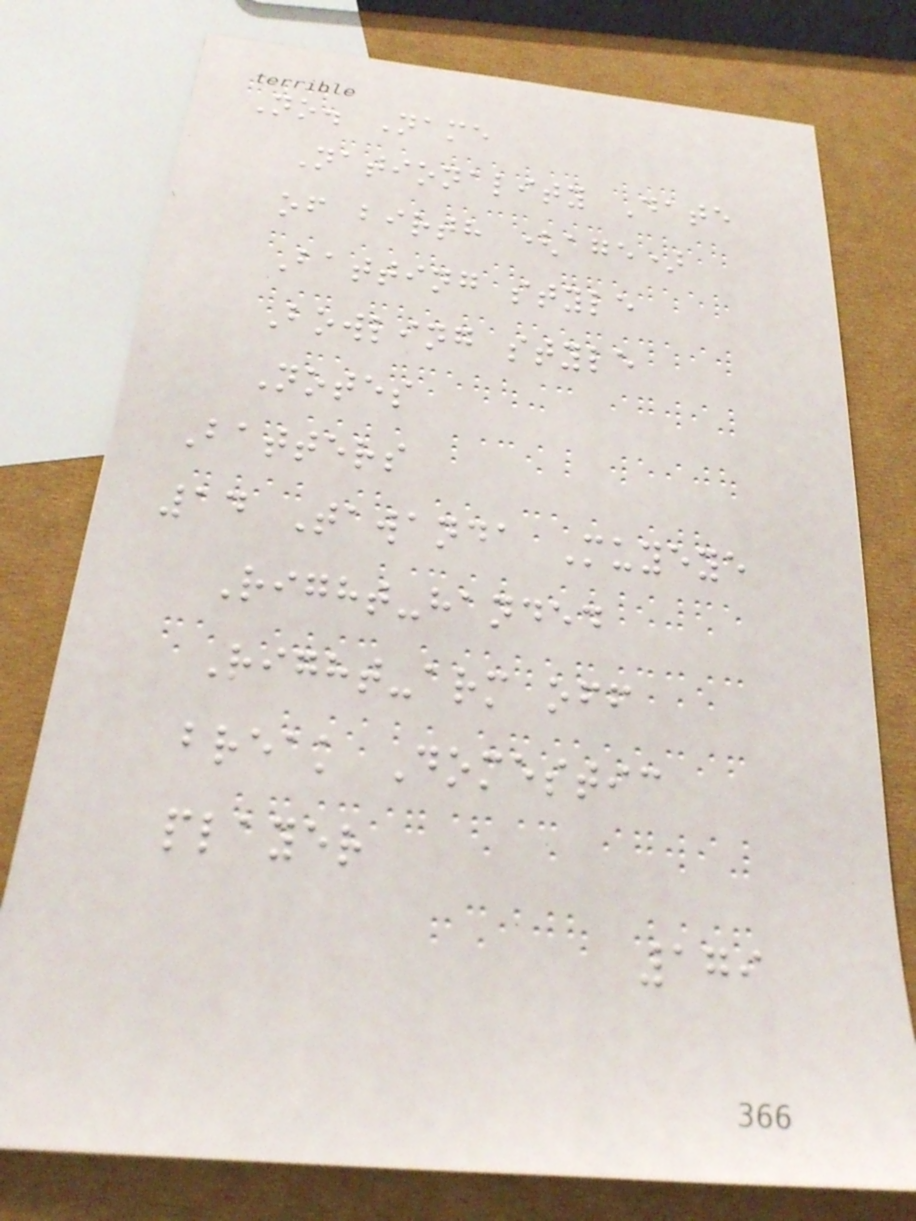No. Name
Nationality Date
of birth (age)
Batting style
Bowling style
Notes
Batters
14 Tawanda Muyeye
Right-handed
Right-arm off
break Domestic
player
179
